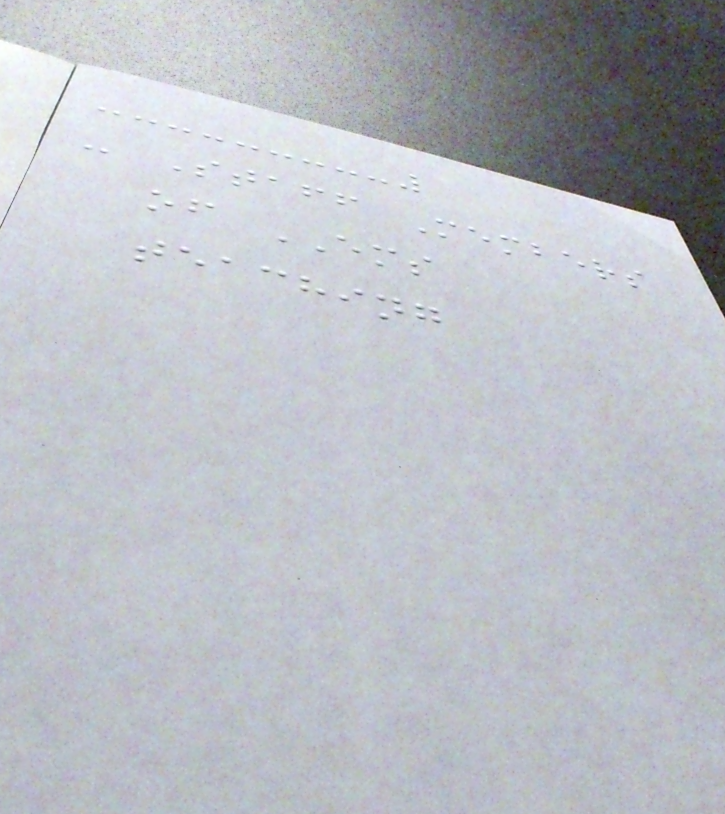- Staff Members
of EMS
teaching
